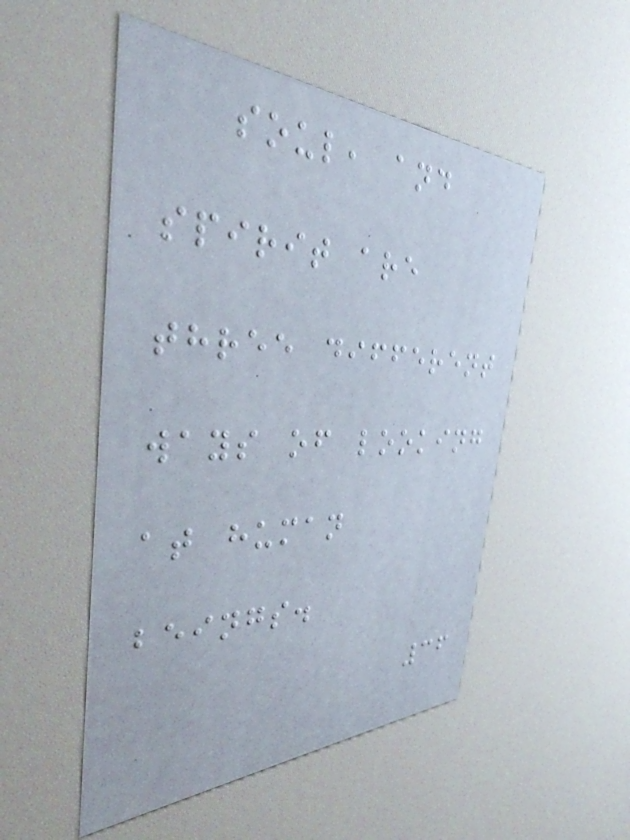soul, and
spirit are
three different
ways of looking
at human
beings.
36
